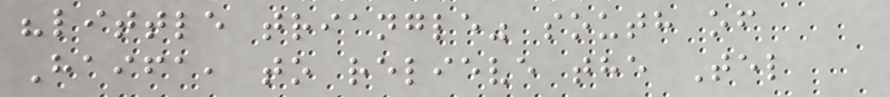"little triangle" south of
Haifa, to relieve the Tel
